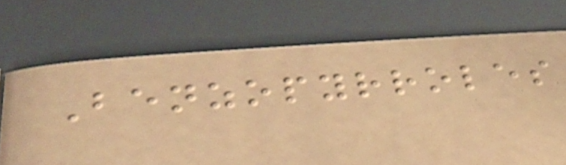Benzopyrroles
